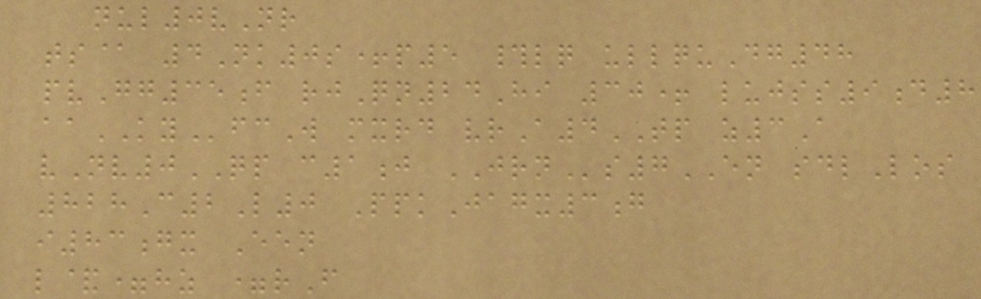nul0vNr
ts@ 4Nk0s+p5 #lq ullquDg48
pvGg35f rjQn24Hi 30+ lujss9d8
aaKYfcW mxrd vrA4TP z3A
vNv0QP c1j JRNs7EN sdlLos
828C2L0 PpkJagx3g
i83gx Een
l&=hz =rF
